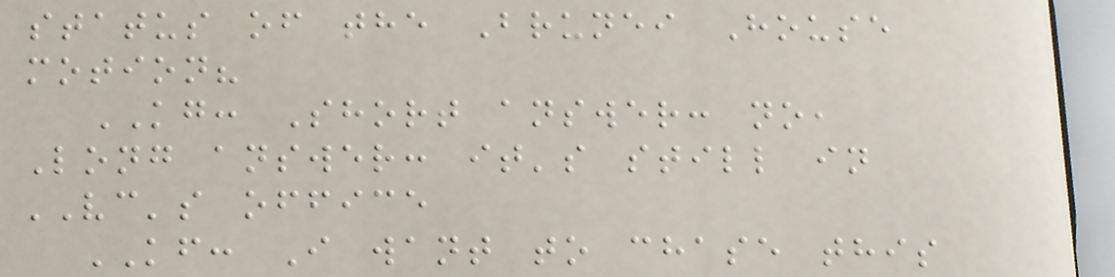status of the Brunei House
motion?
KG: Short answer: no,
Long answer: it's still in
VC's office
KF: I want to chase this
